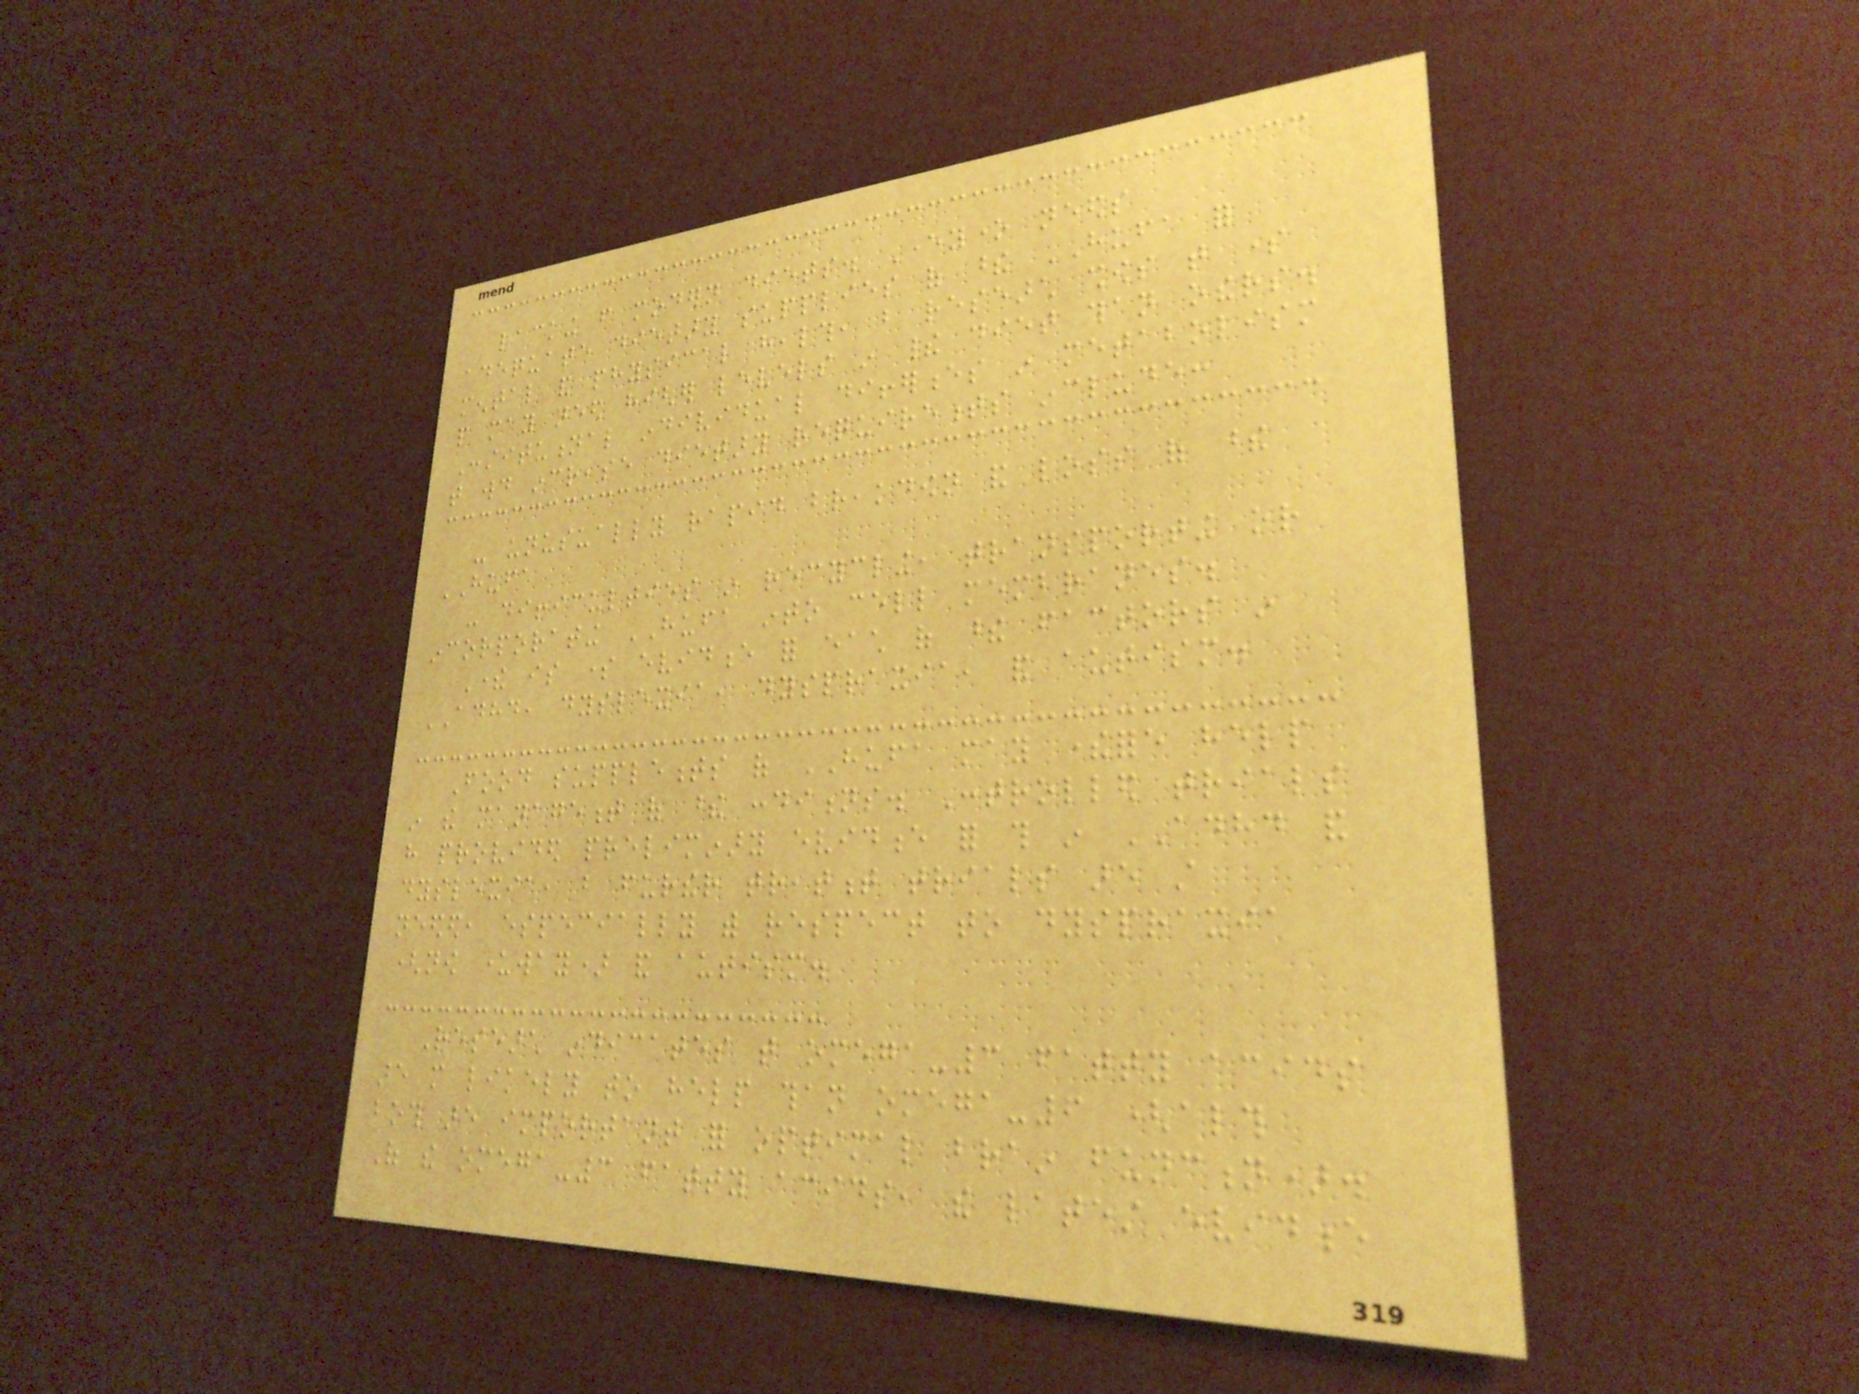lacking from modern diets. Everyone needs
adequate dietary supplies of these HUFA for
mental and physical health, but research shows that some
people may need higher levels in their diet than others.
Constitutional individual differences in metabolism
that would increase dietary requirements include:
- unusually rapid breakdown and loss of these
HUFA
- difficulties in recycling, transporting or
incorporating HUFA into cell membranes.
There is some evidence for each of these factors in
ADHD, dyslexia, dyspraxia, and autism.
Food supplements of HUFA may therefore help
in the management of these conditions. Controlled trials
have provided preliminary evidence for this in ADHD and
dyslexia, but further treatment trials are still
needed, especially with respect to dyspraxia
(now underway) and autism.
Research indicates that omega-3 fatty acids
are more likely to help than omega-6 (although
both are important for optimal brain function).
Of the omega-3 fatty acids, the latest evidence
